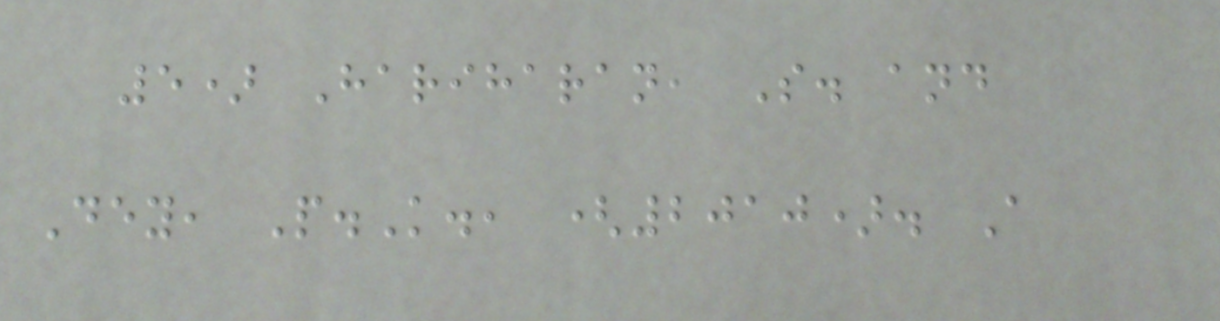5) Hariharan, S. and
Dey, P.K., (2010). A
